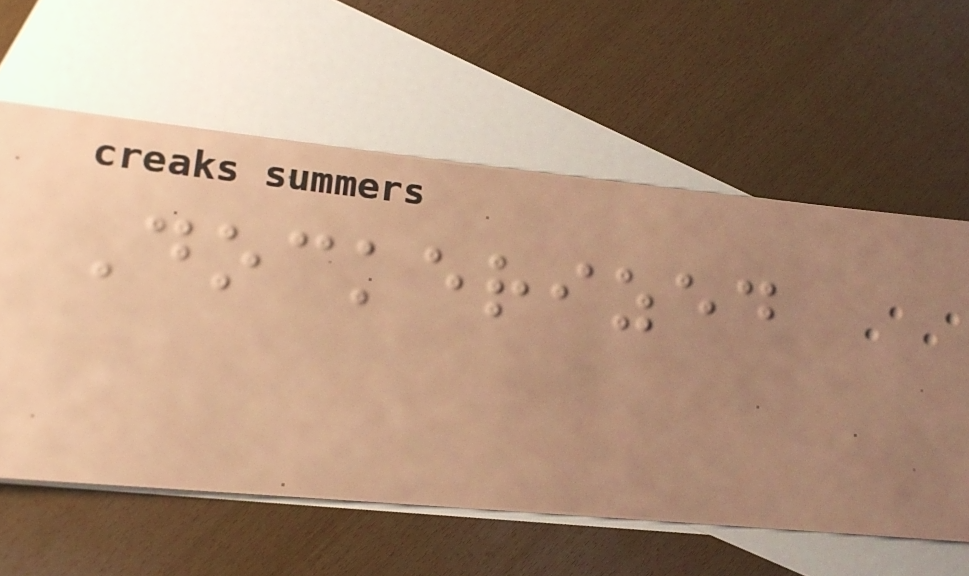Dockerized
